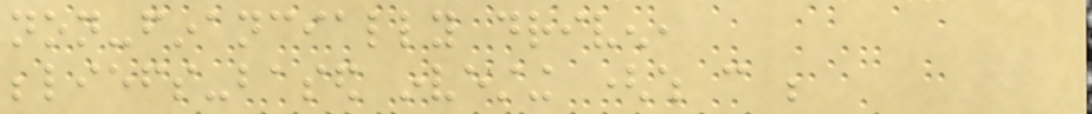non-financially driven,
beliefs-based investing (which can be
